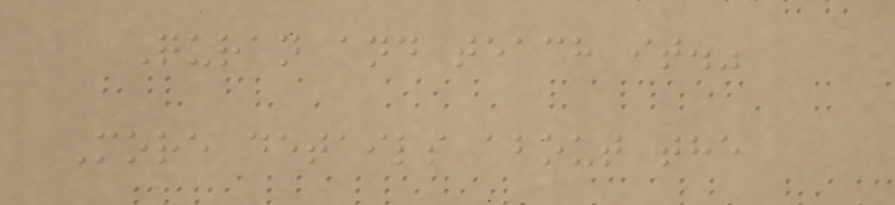Quran and teach it."
More details about the
